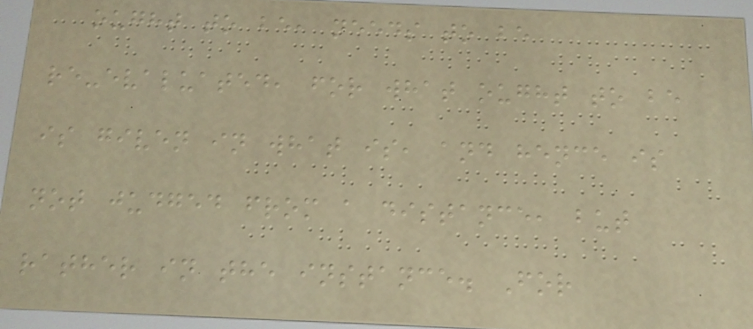ought to be, needs to be
re-evaluated, for what ought to be
is given in what is, and hence is
not judged from a distance, but
rather in the instance. For
